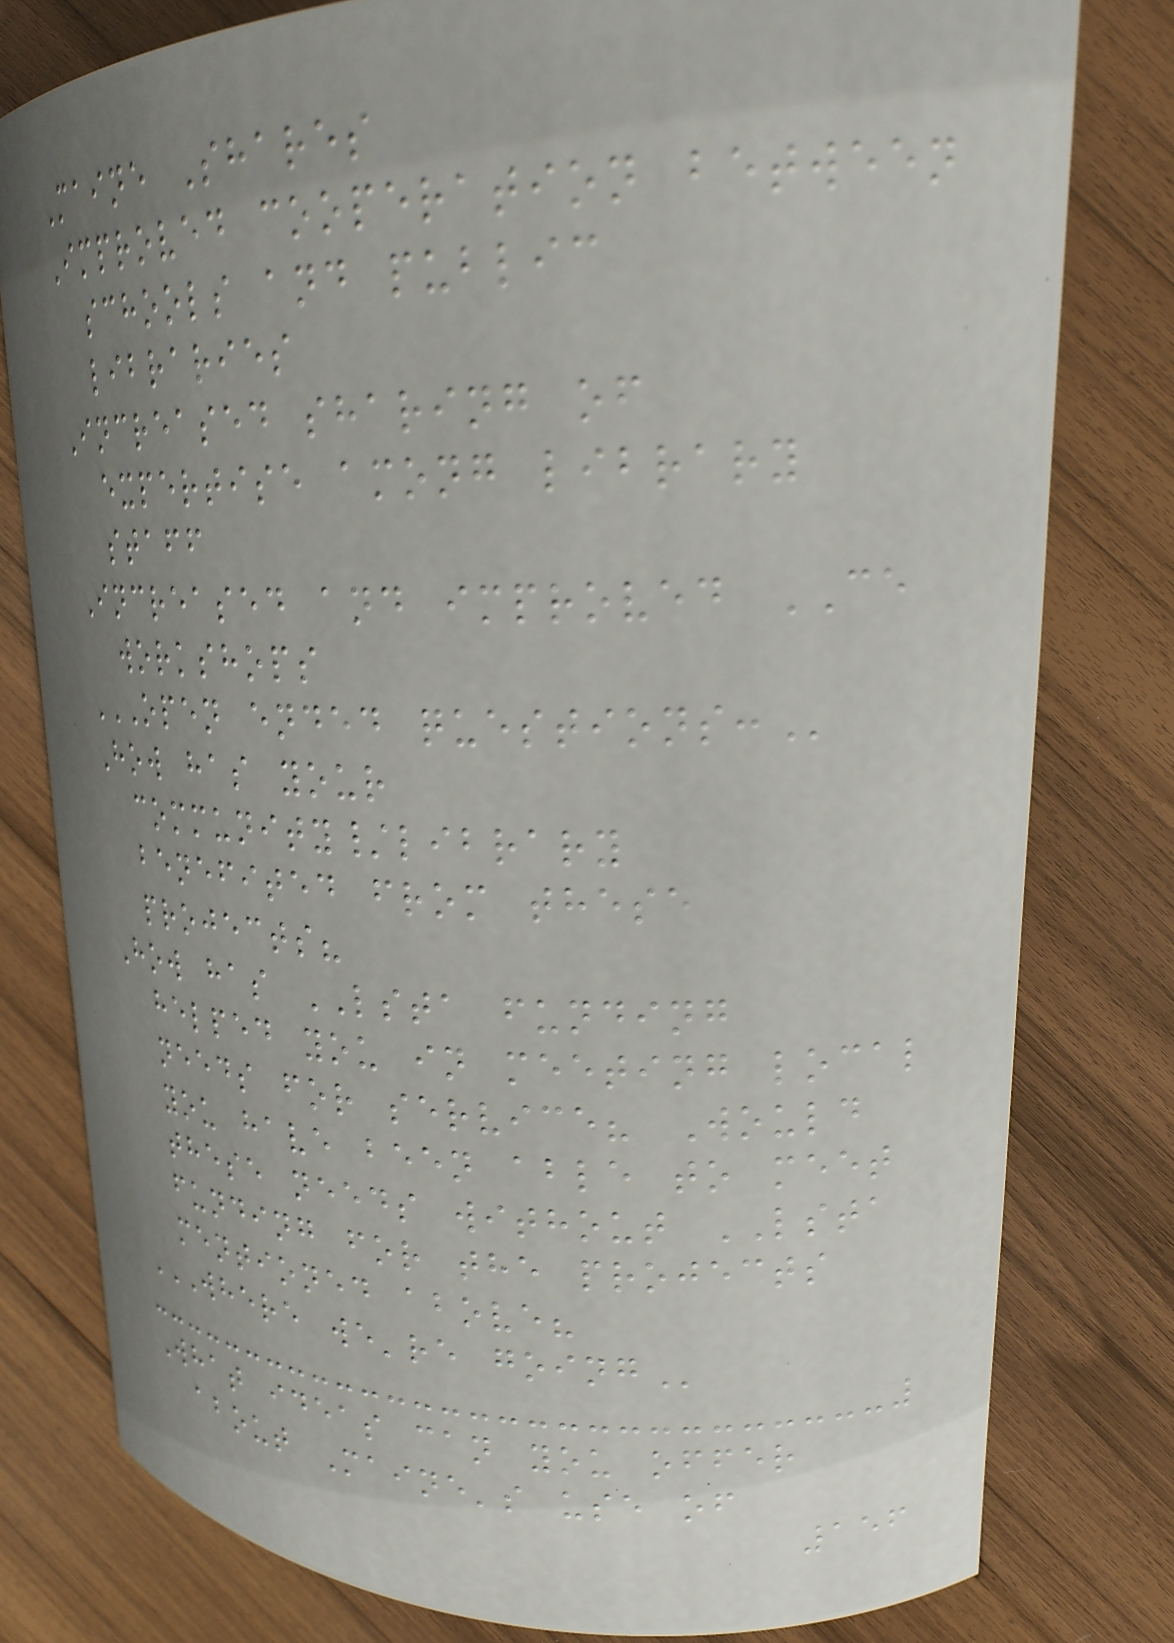Maine Shares
Improved cooperation between
schools and public
libraries
Increased sharing of
expertise among library
staff
Increased and improved CE
workshops
OPEN ENDED QUESTIONS:
How has your
community/library
benefited from these
projects?
How has LSTA funding
helped you in meeting local
needs for service? Would
you have been able to meet
these needs without LSTA
funding for the projects
mentioned above?
WHERE WE'RE GOING
What ideas can you offer
about Maine's use of
156
